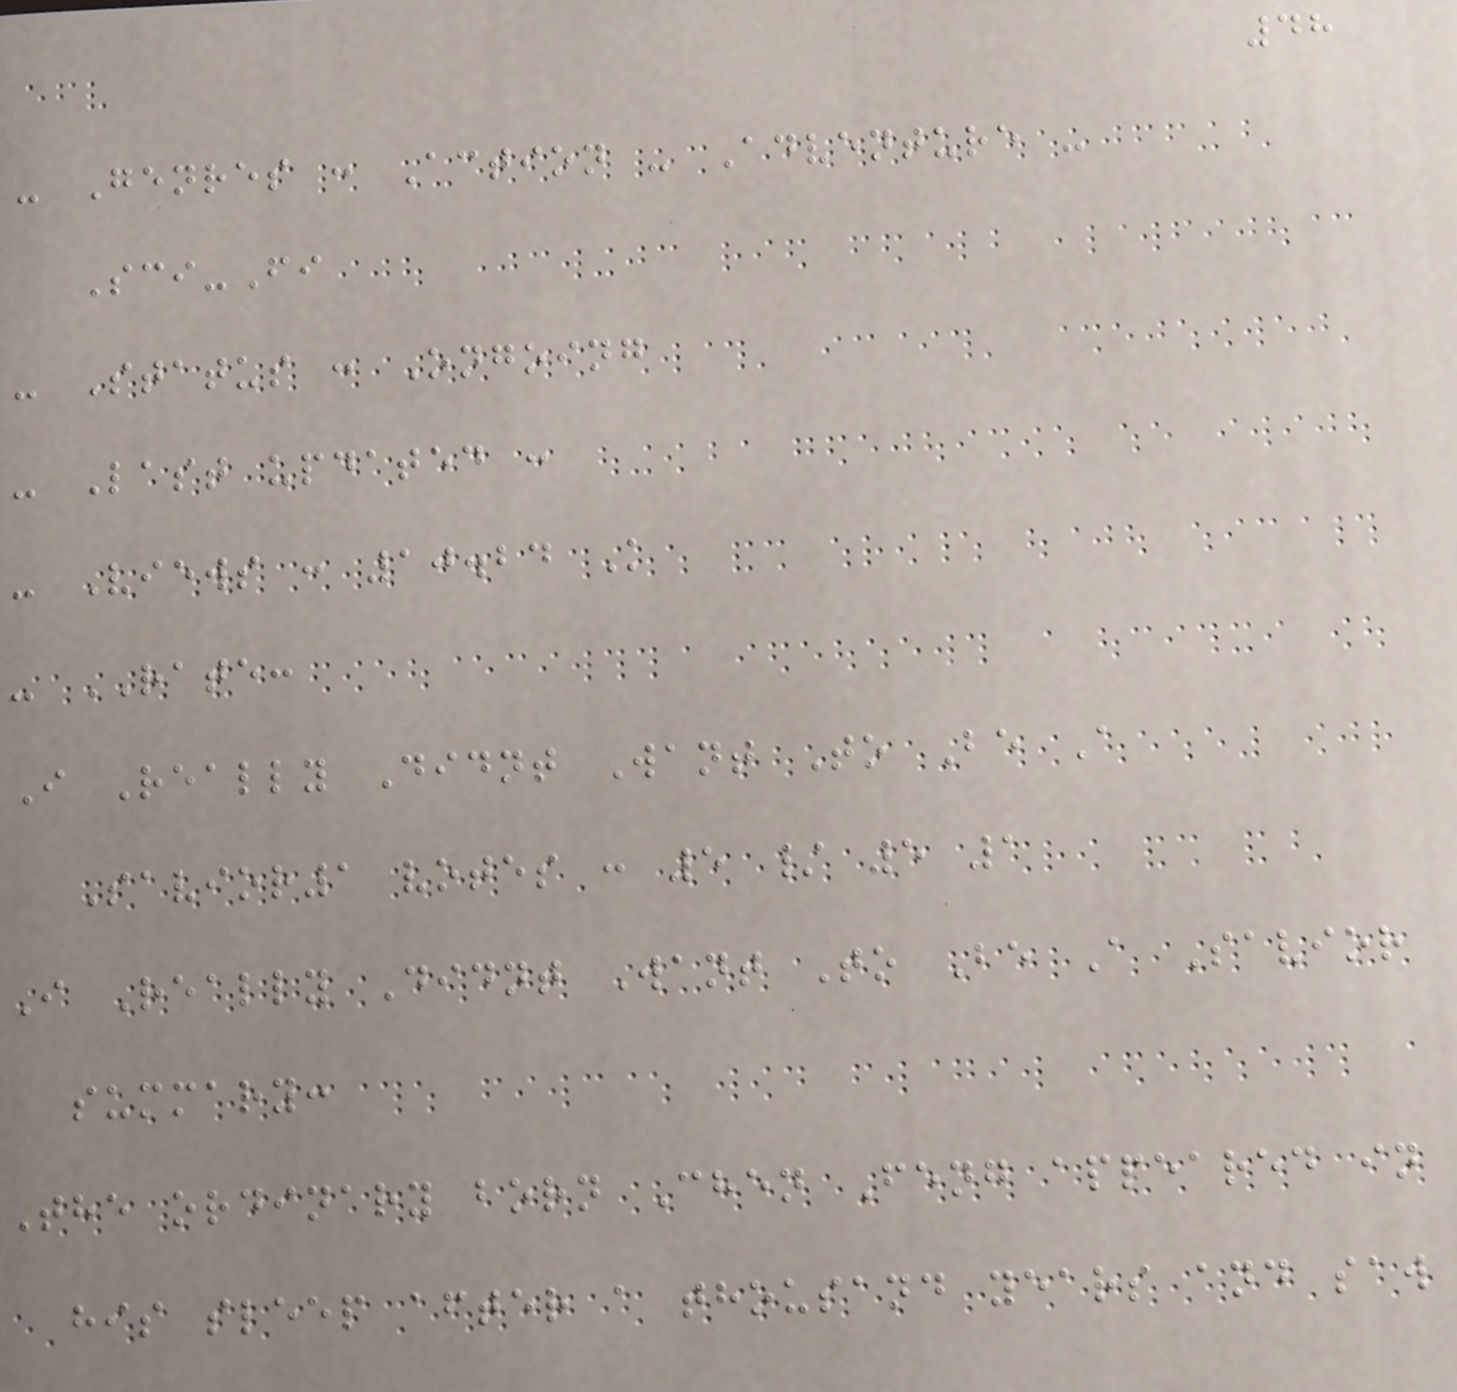48
- Genres : Action - Adventure -
Sci-Fi
- Status : Ongoing
- Last updated :
- Views : 10.24 K
- RATE:
I Really Didnt Want To Be A
Savior1 votes : 5 / 5 1
I Really Didnt Want To Be A Savior
summary:
The ordinary born Chen Feng appeared in
his sleep after a thousand years and saw
